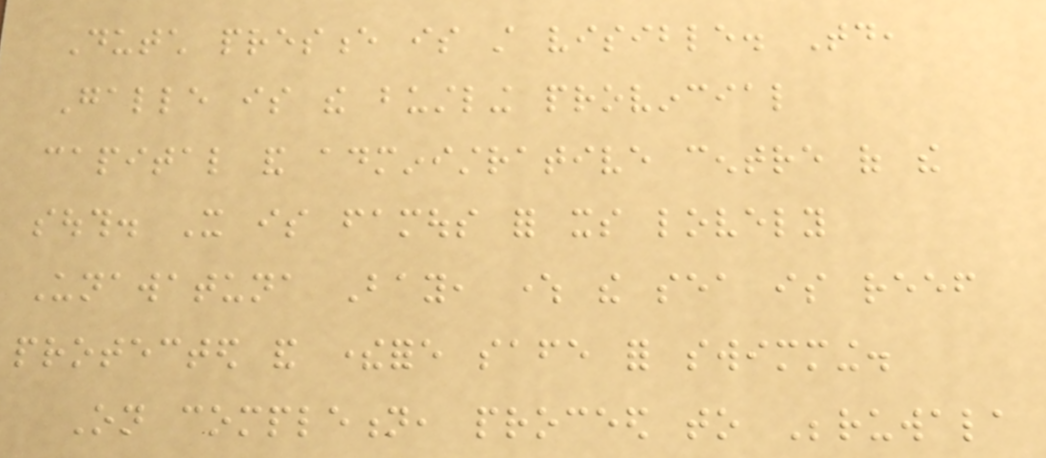Dutch presence is still visible. Today,
Galle is the bustling provincial
capital and administrative centre of the
south. It is famous for its lovely
Unawatuna Bay, where the sea is reef
protected and therefore safe for swimming.
On completion, proceed to Beruwala
